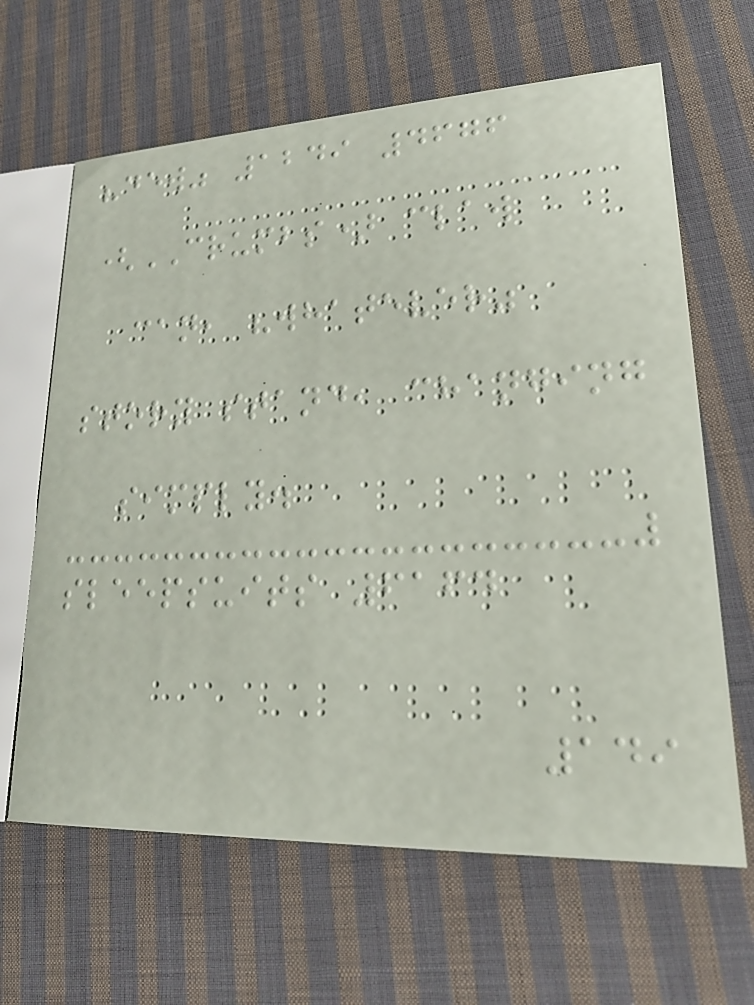"dew" 1249 4676
(CRUMBS) claw
can, "whatever"
story stand, changing
simply.
sleepsuits 6164
149
